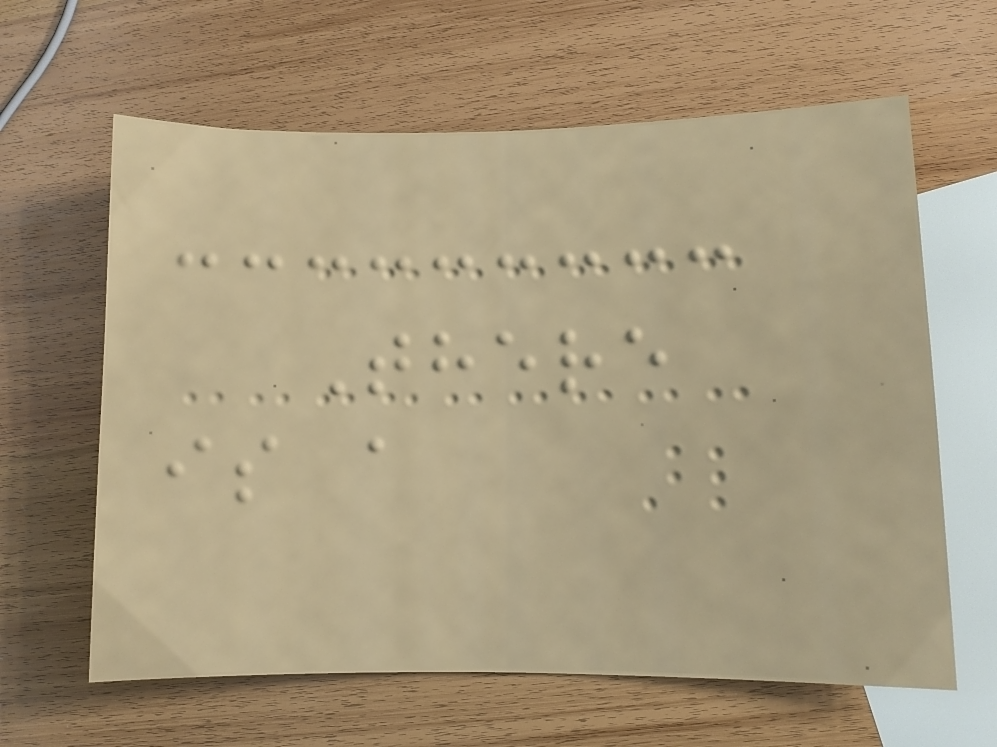There
is a
